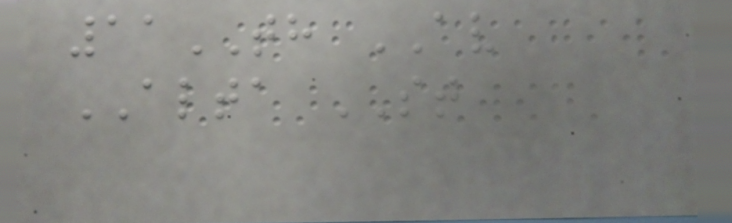11TH AV
ALTA ST
